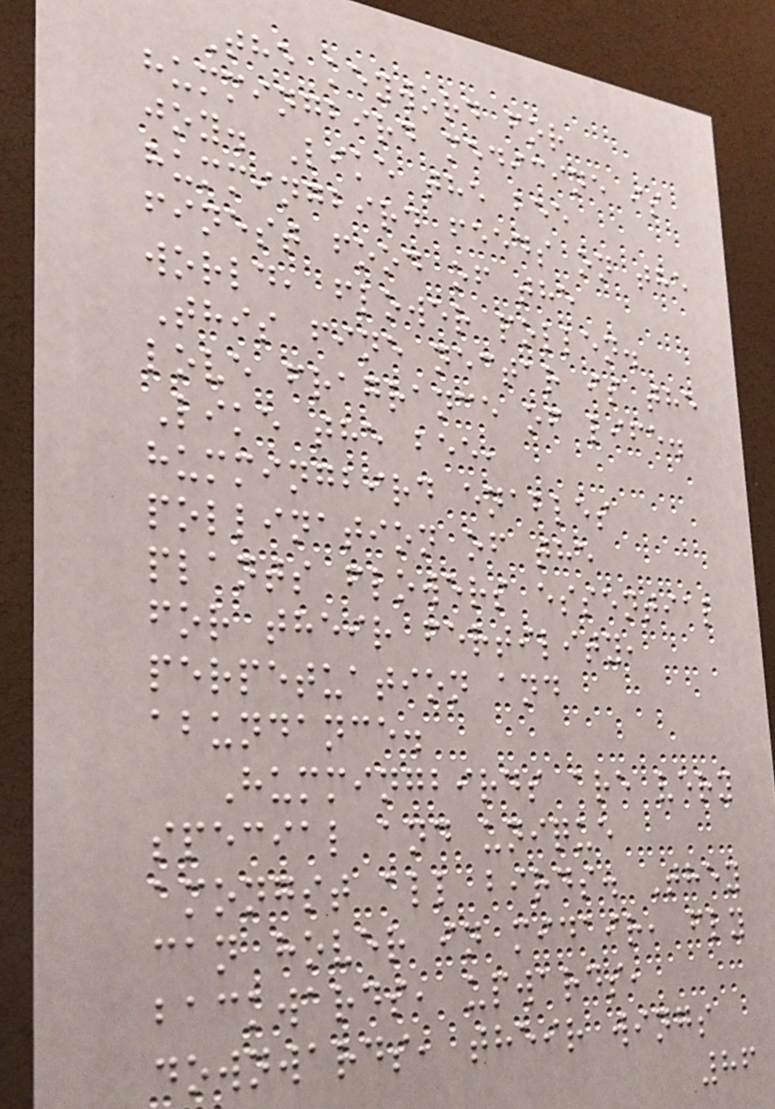The keyword for
hummingbird medicine is
joy. Like the bee
hummingbird feeds on the
finest food of the
world, flower pollen.
This fine nectar is the
love fragrance of life.
Like the bee,
hummingbird enables
pollination of the
plants flowers essential
for their fertility,
perpetuation and
abundance.
Hummingbirds are very
special and unique
amongst all birds. They
can hover in midair, fly
backwards, upwards,
downwards, their wings
86
